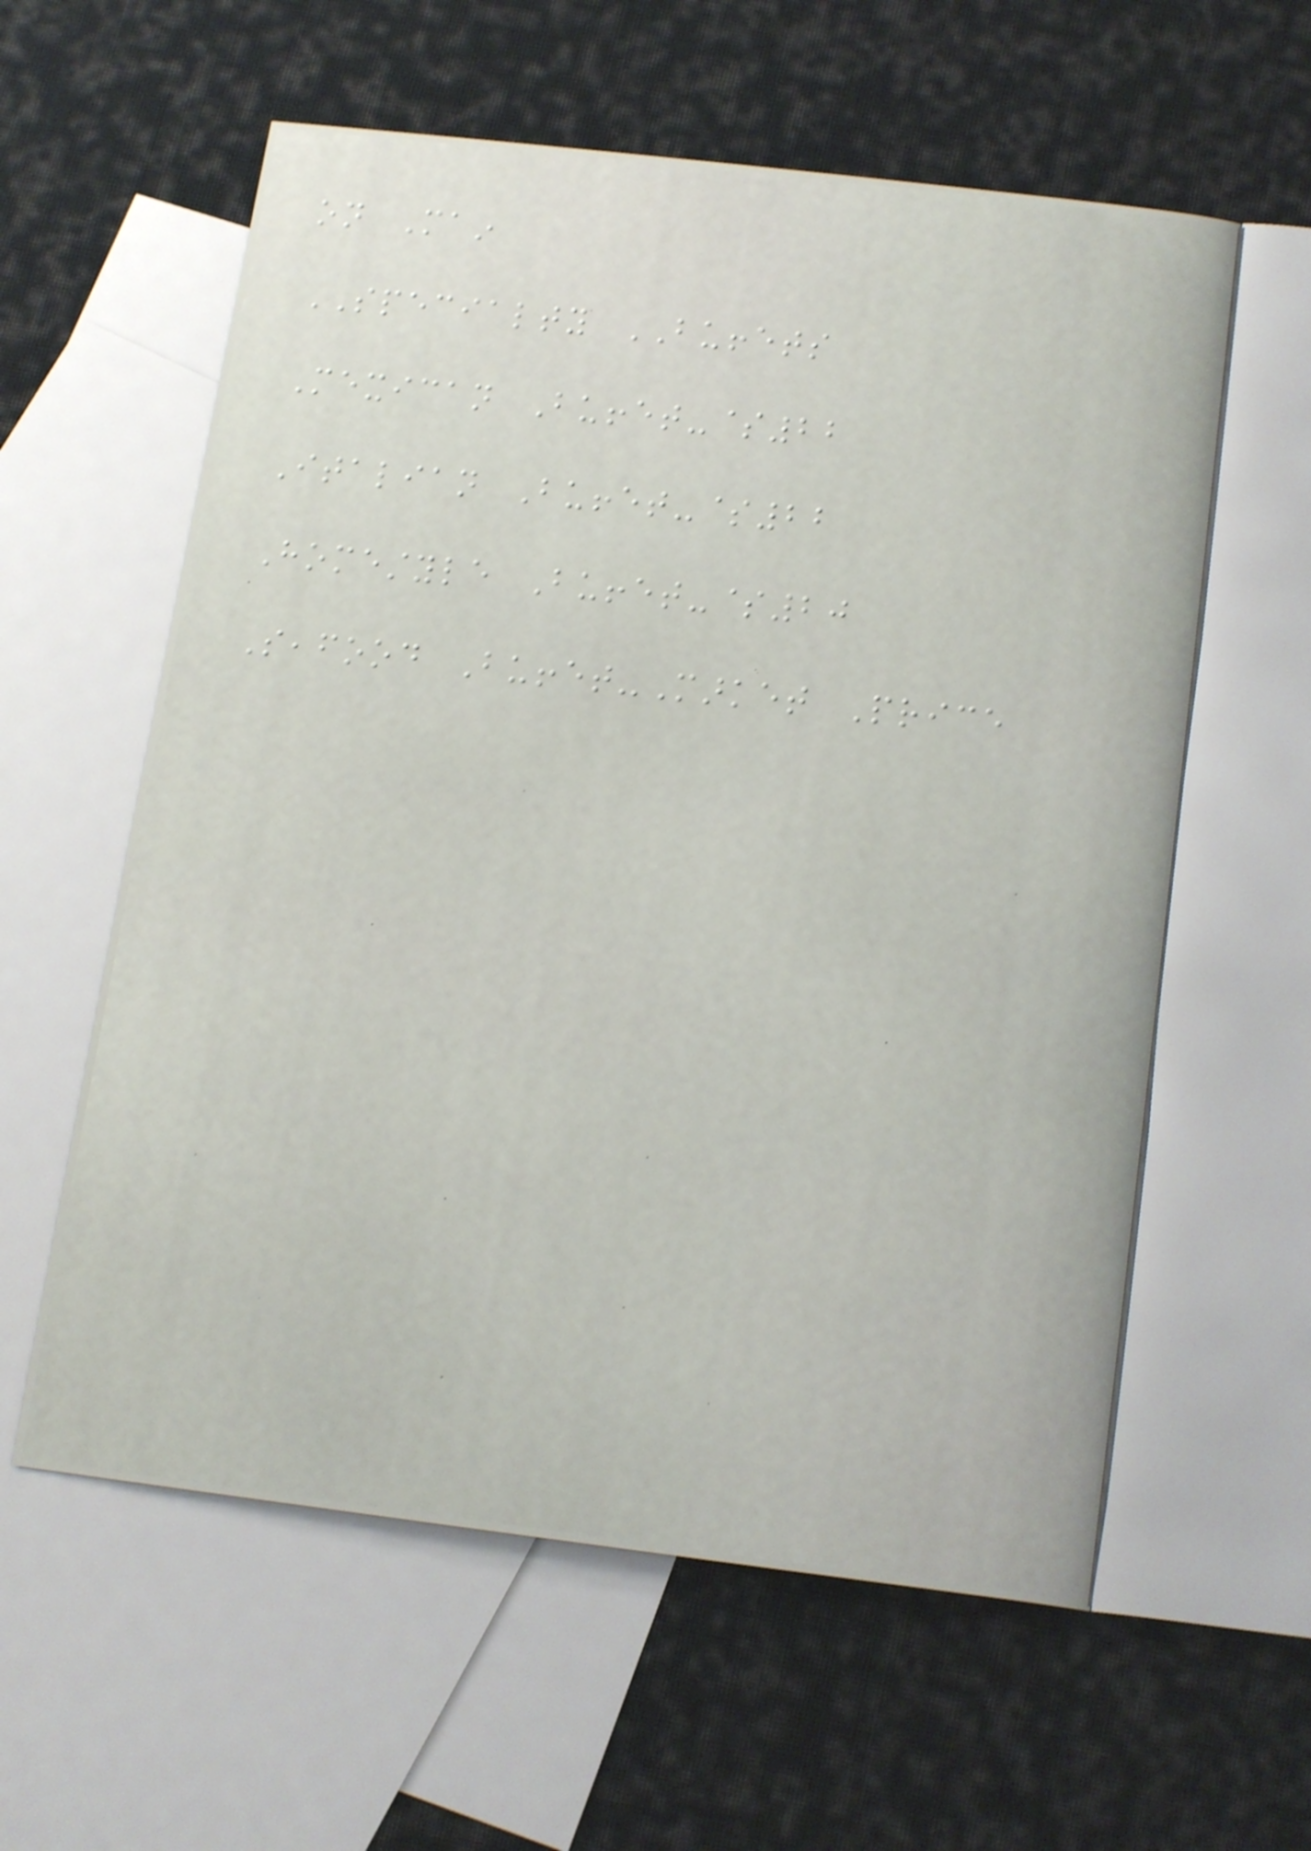on Main
SPECIALTY BUFFETS
Mexican Buffet-$22
Italian Buffet-$22
Homestyle Buffet-$20
Seafood Buffet-Market Price
